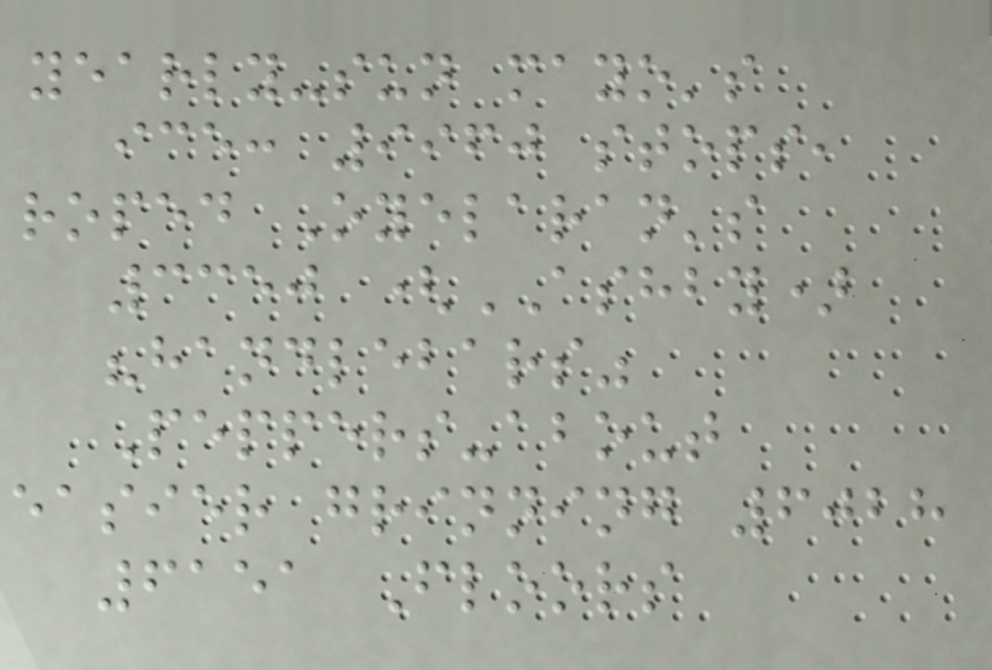yearly-sun mayo's
ice: 9960 stops,
roped Oyelaran's
3350 (ASHBY)
"handlebars"
Peppers-about
easier grinning 6028
6151 Floors
